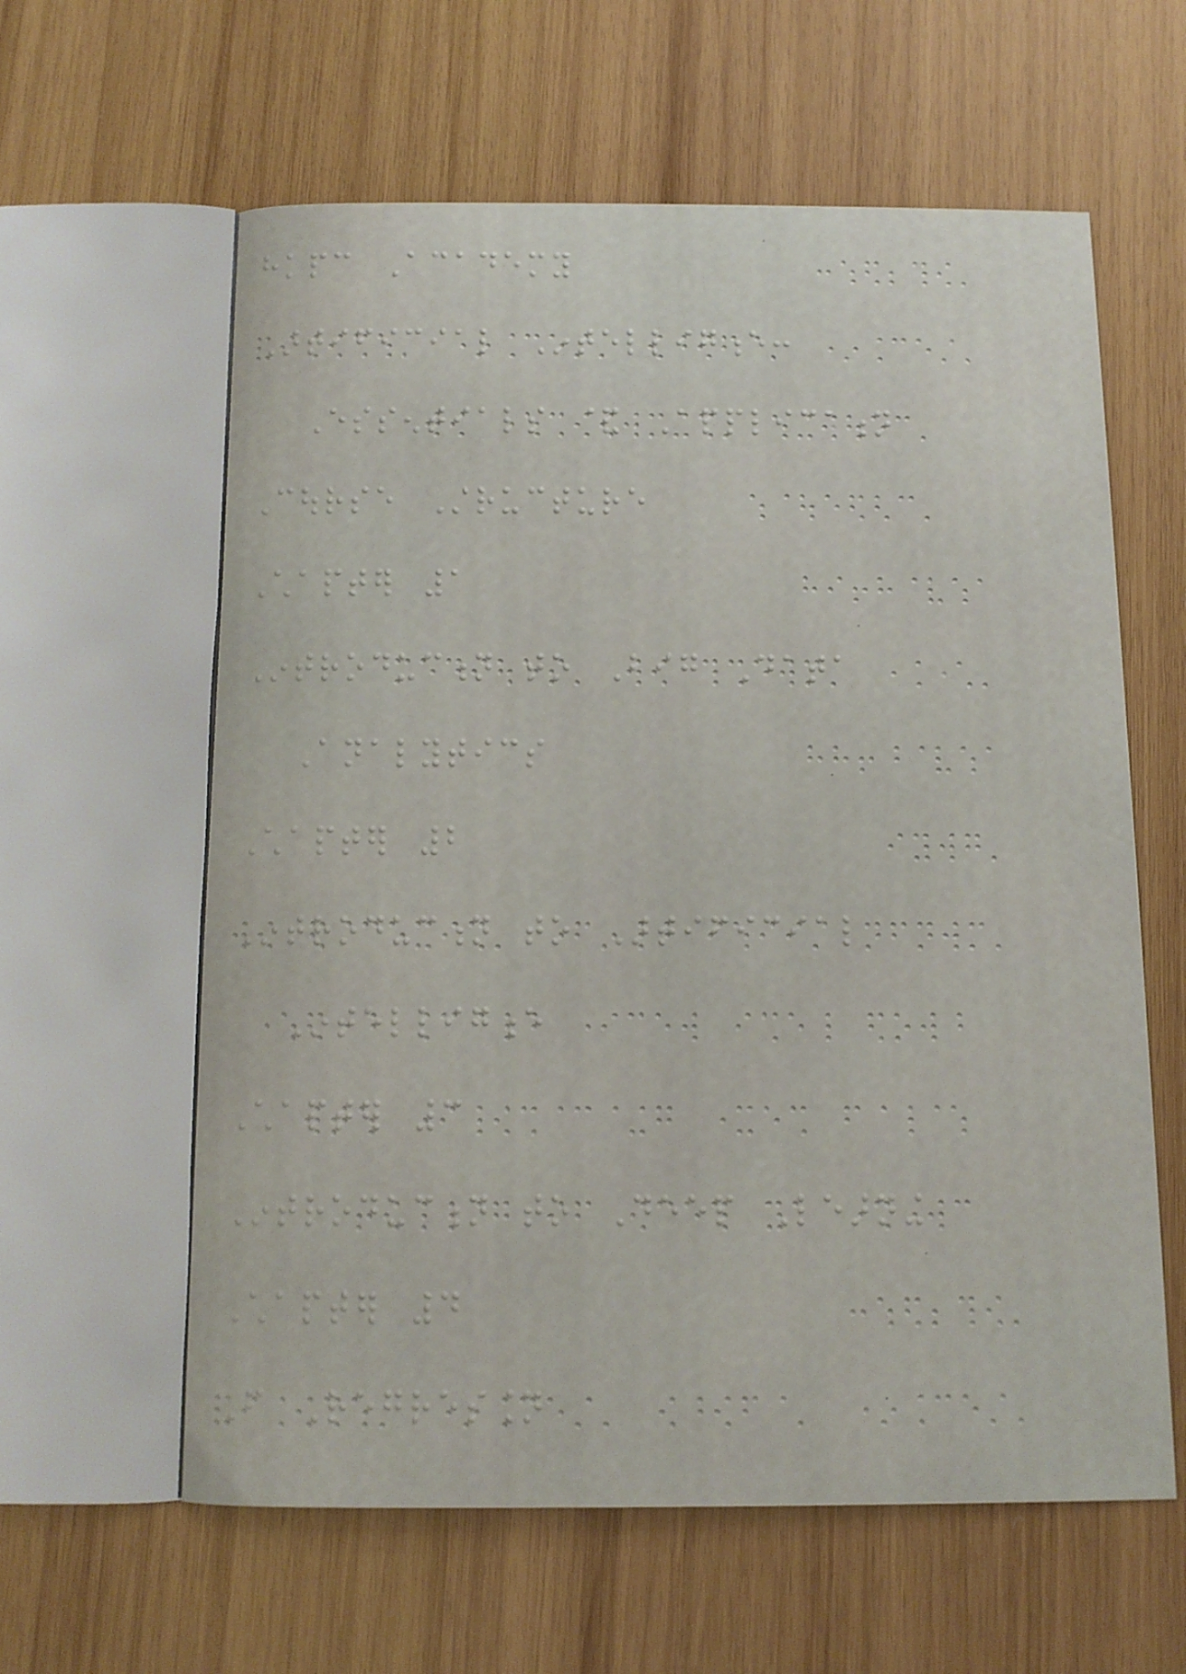hkpc Academy
Artificial Intelligence:
Essentials & Application
Course Structure
Chapter 1
Introduction to Big Data
Analytics
Chapter 2
Introduction to Artificial
Intelligence
Chapter 3
Introduction to Deep Learning
Chapter 4
From Regression
